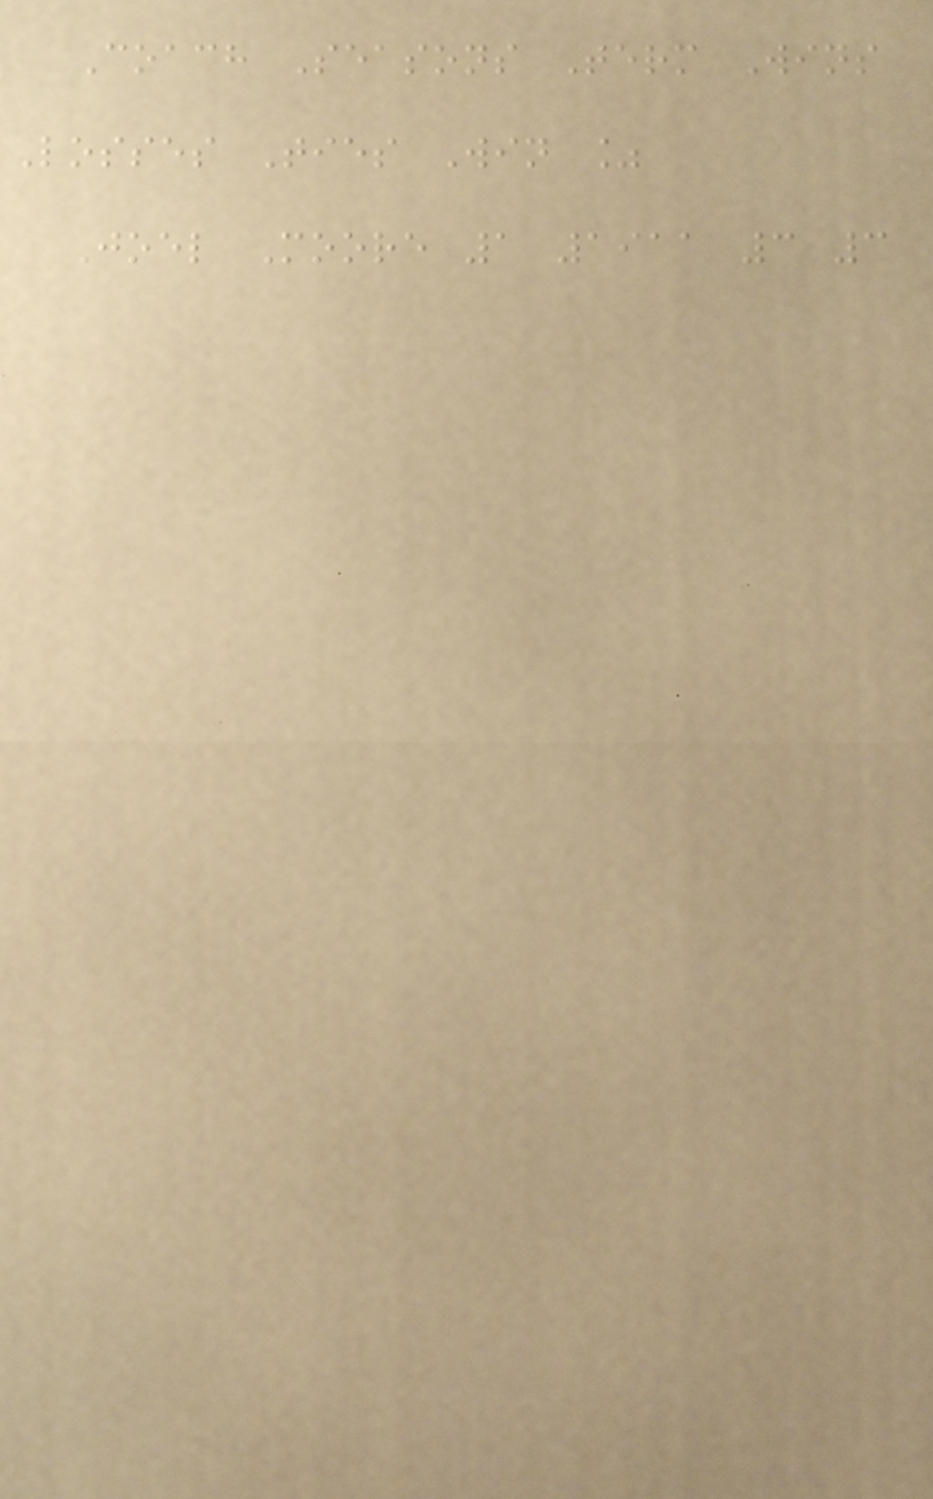Coach Seasons Term Wins
Losses Ties Win %
Joel Moore 1 1911 3 3
